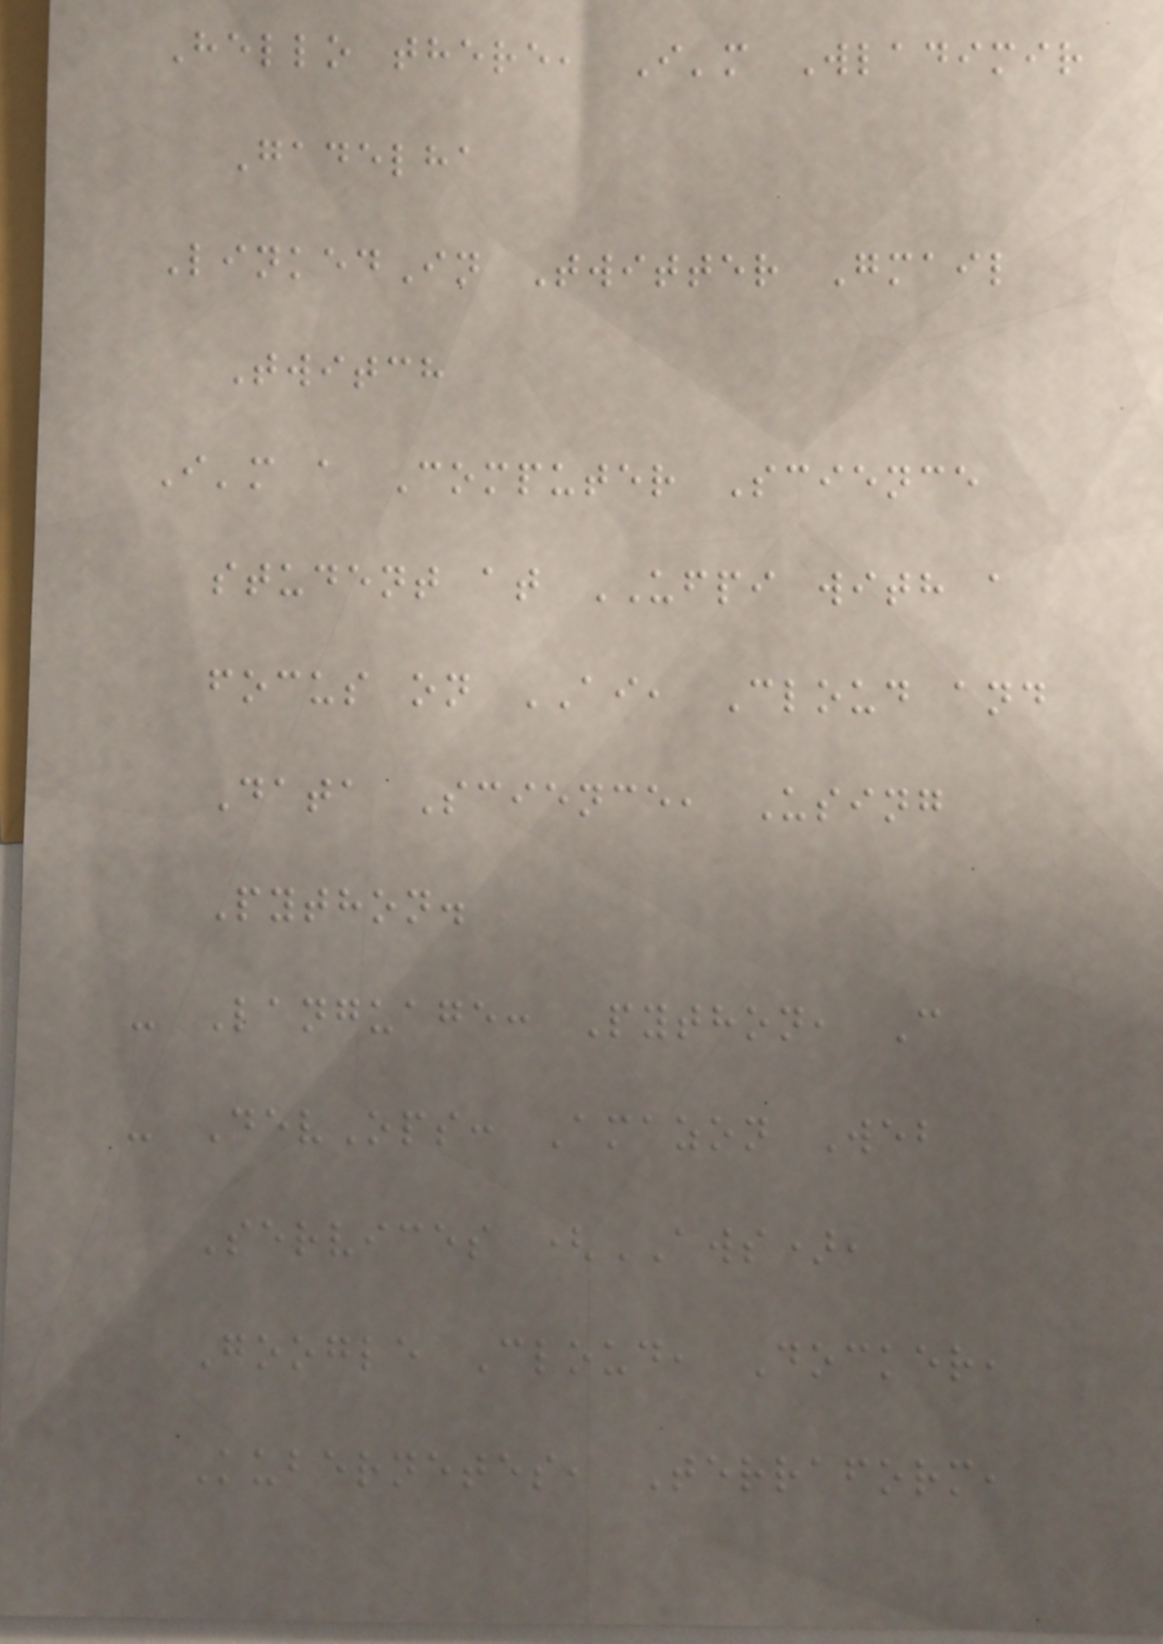Hello there, I'm Wladimir
Gadelha
LinkedIn Twitter Gmail
Twitch
I'm a Computer Science
student at UFPI with a
focus on AI, Cloud and
Data Science, Using
Python.
- Language: Python, C
- DevOps: Amazon Web
Services (AWS),
Google Cloud, Docker,
Kubernetes, Terraform,
